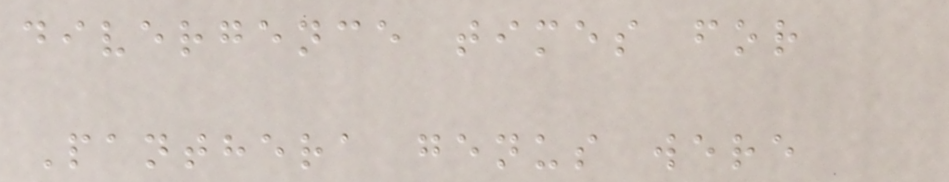divergence times for
Panthera genus were
